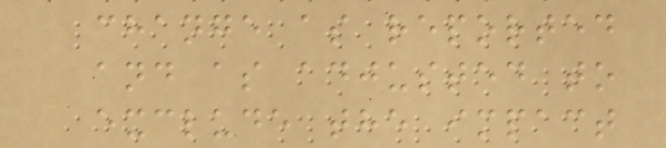change as reported
and as adjusted to
exclude the impact
